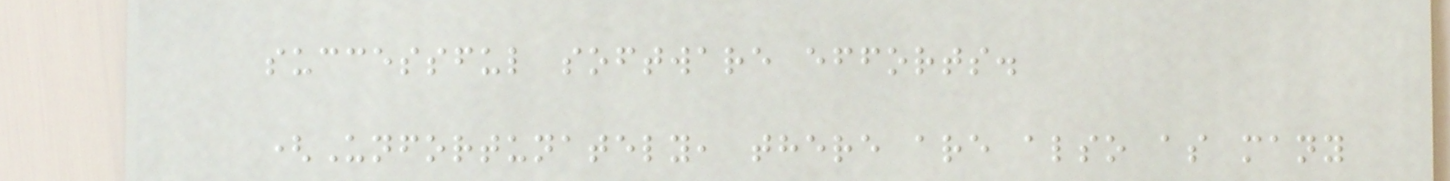successful software efforts.
(Unfortunately, there are also as many
